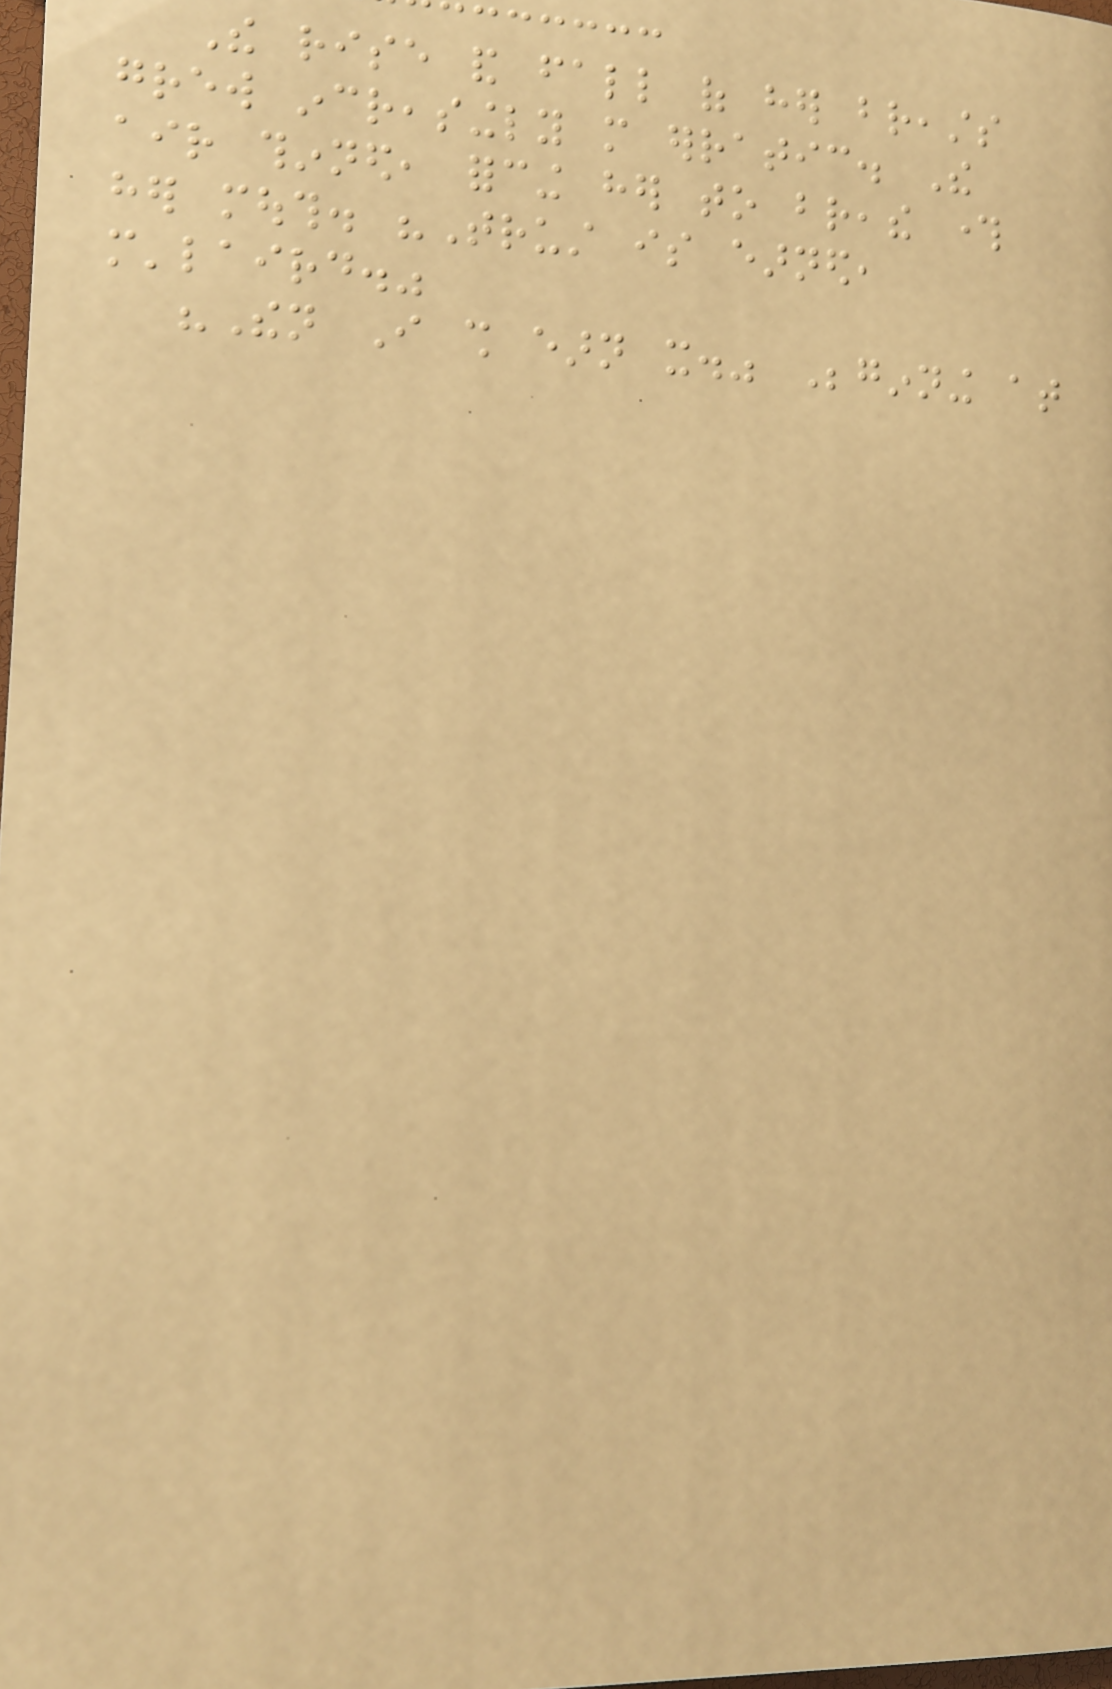The rise and fall of her breasts
grew increasingly more erratic. The
air thinned, forcing her to breathe through
her mouth. "Trust is earned,
m'laird."
"Then I shall earn it." Beginning at
